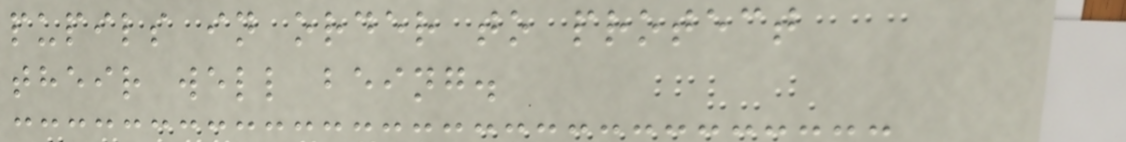pupils in order to protect
their well being.
